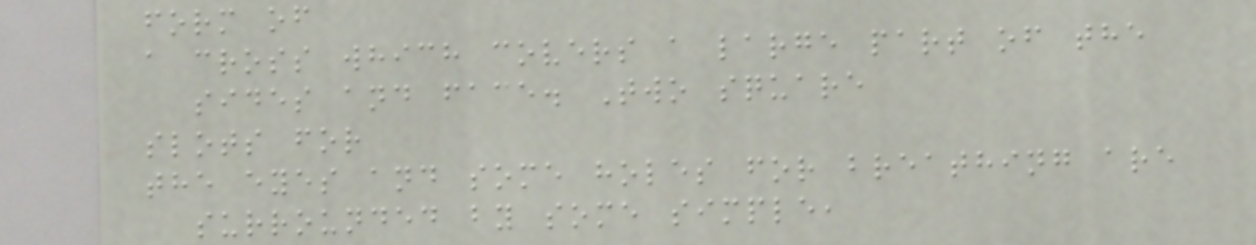form of
a cross which covers a large part of the
sides and face. Two square
slots for
the eyes and some holes for breathing are
surrounded by some simple,
